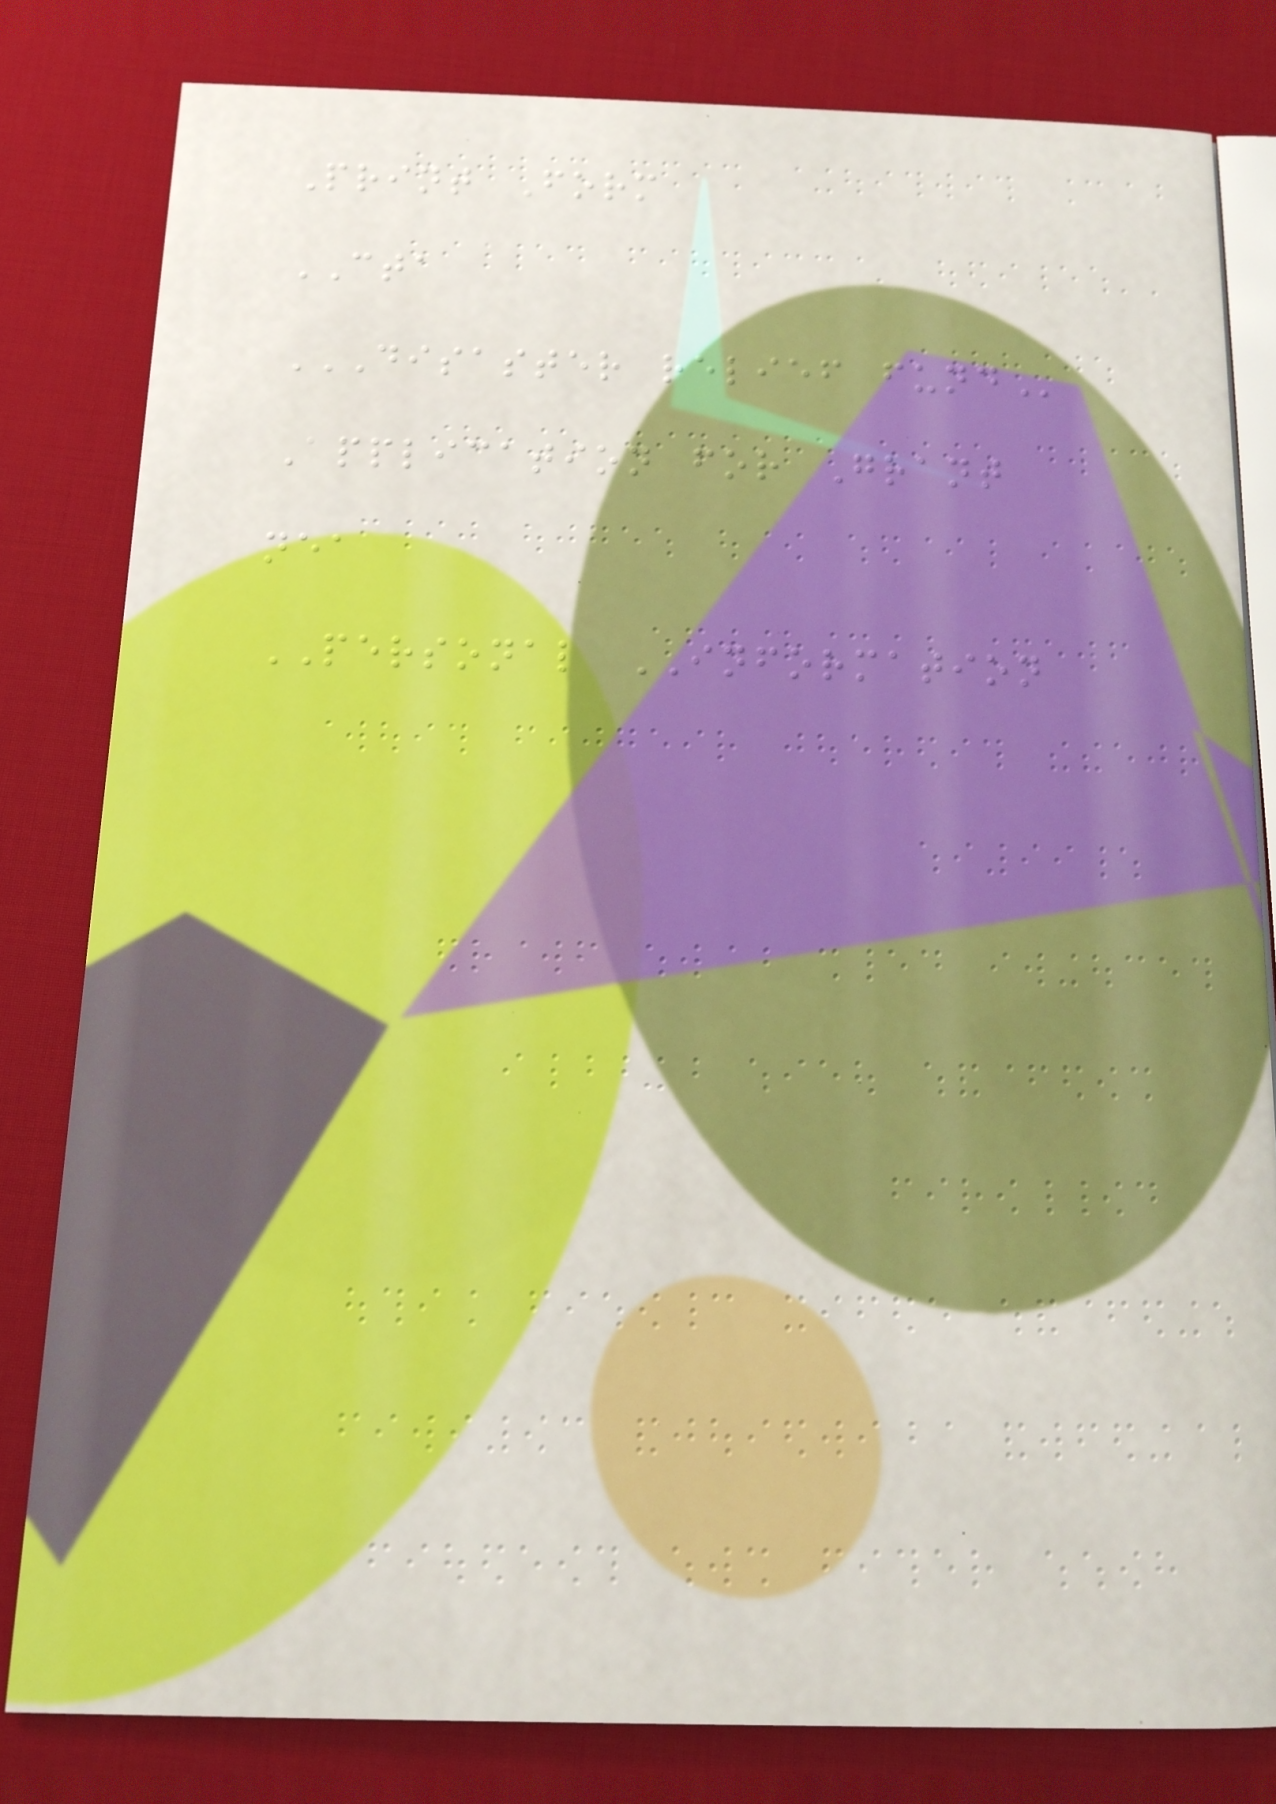Print Form
CTA
DISASTER RELIEF FUND
Application for Grant
nea
PERSONAL INFORMATION
